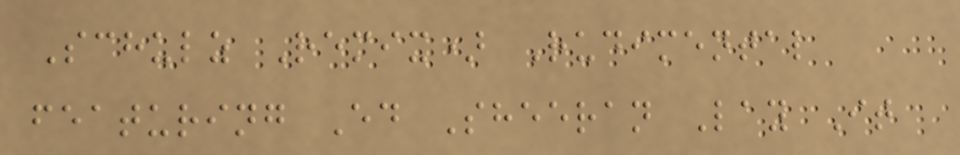Schulz Remix) Rudimental
featuring Ed Sheeran Lay It
